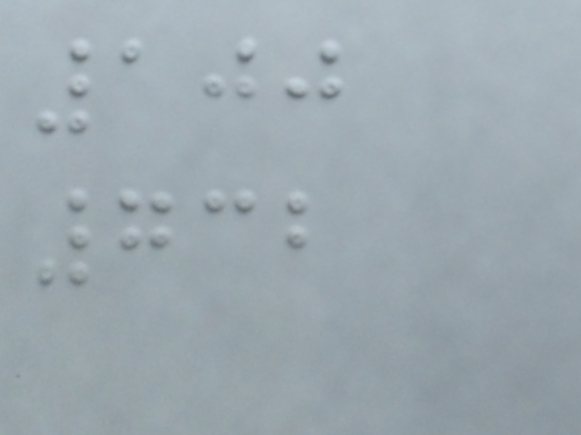100
732
